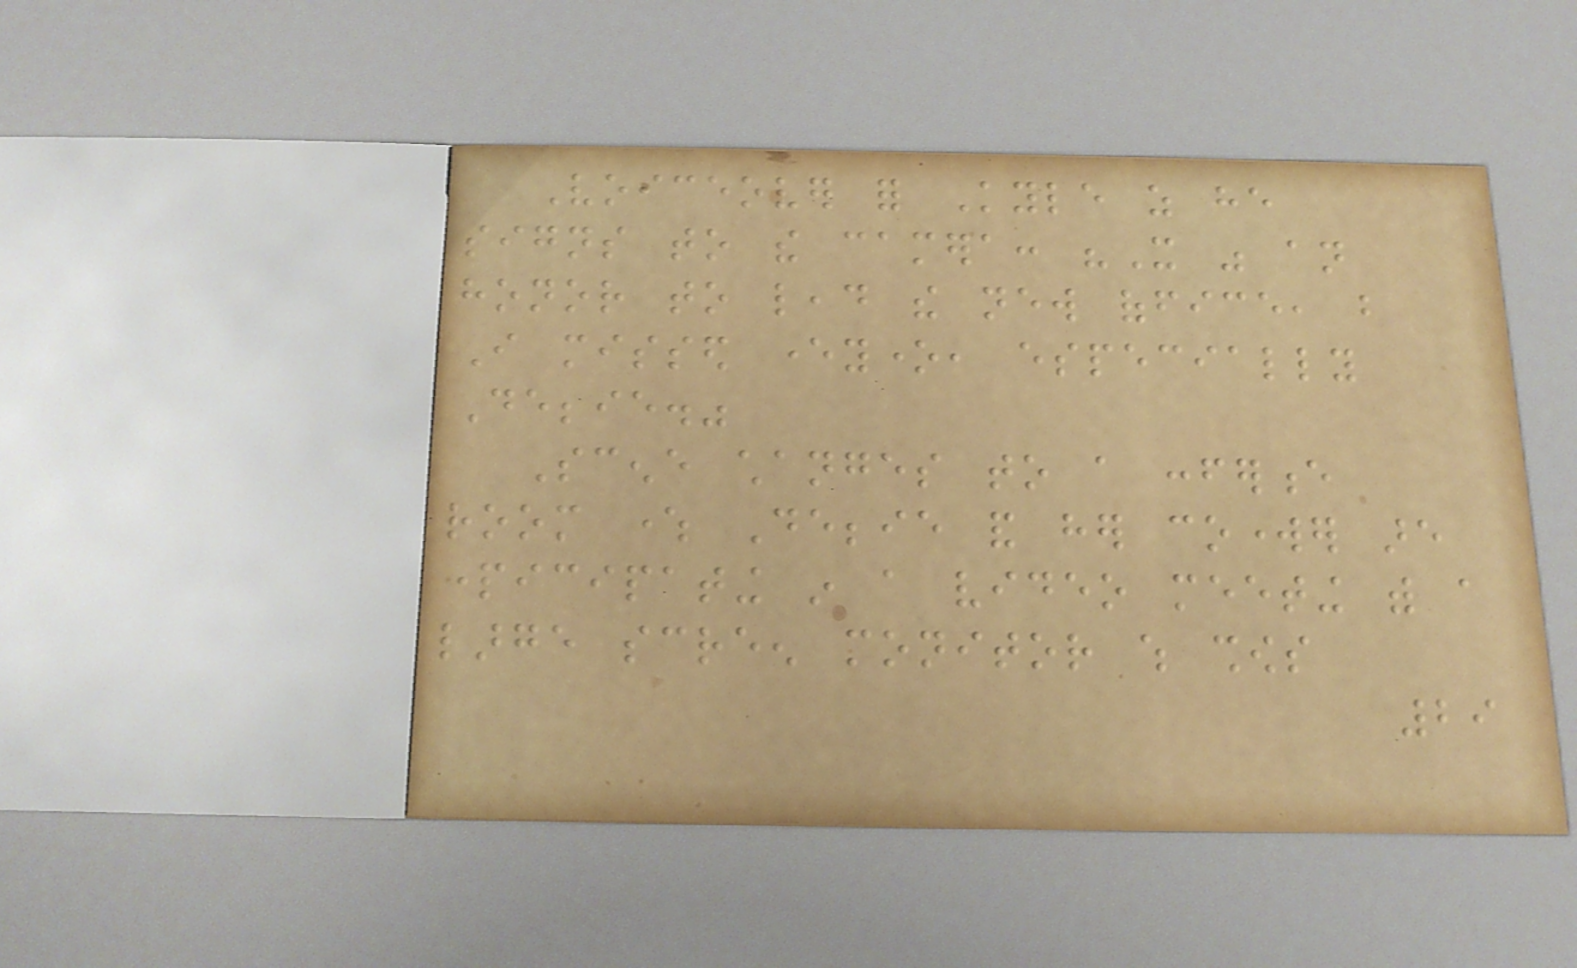Voiceover for Kyle as he
signs to the camera: "It was an
honor to lead the new office, but
I missed everyone, especially
Debbie."
Scene changes to a conference
room where Debbie and her coworker are
participating in a video meeting with a
large screen monitor which shows
29
